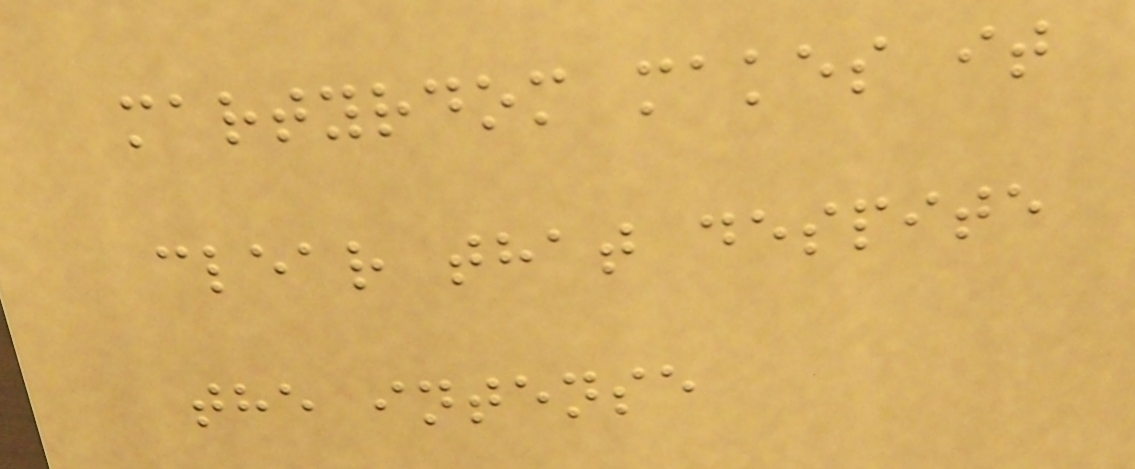martyrdom makes it
clear that despite
the intense
